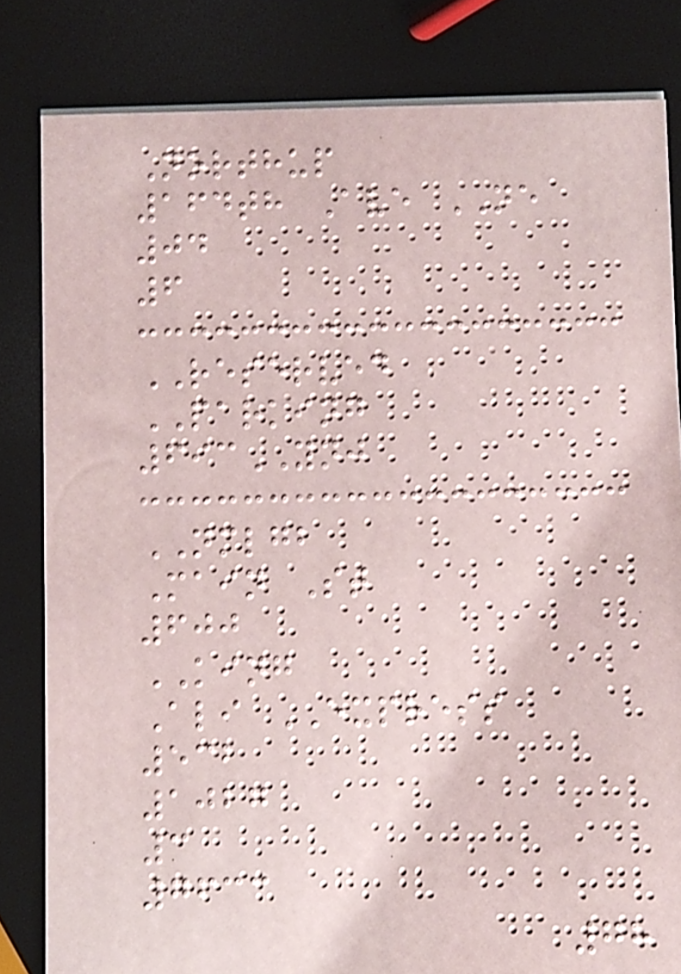Northup
164th Ave NE
04
6
RESERVED
PARKING
693YNJ
NMLGB
Main St
600
KING
Ali EXPRESS
532
1027
3
7633
78
